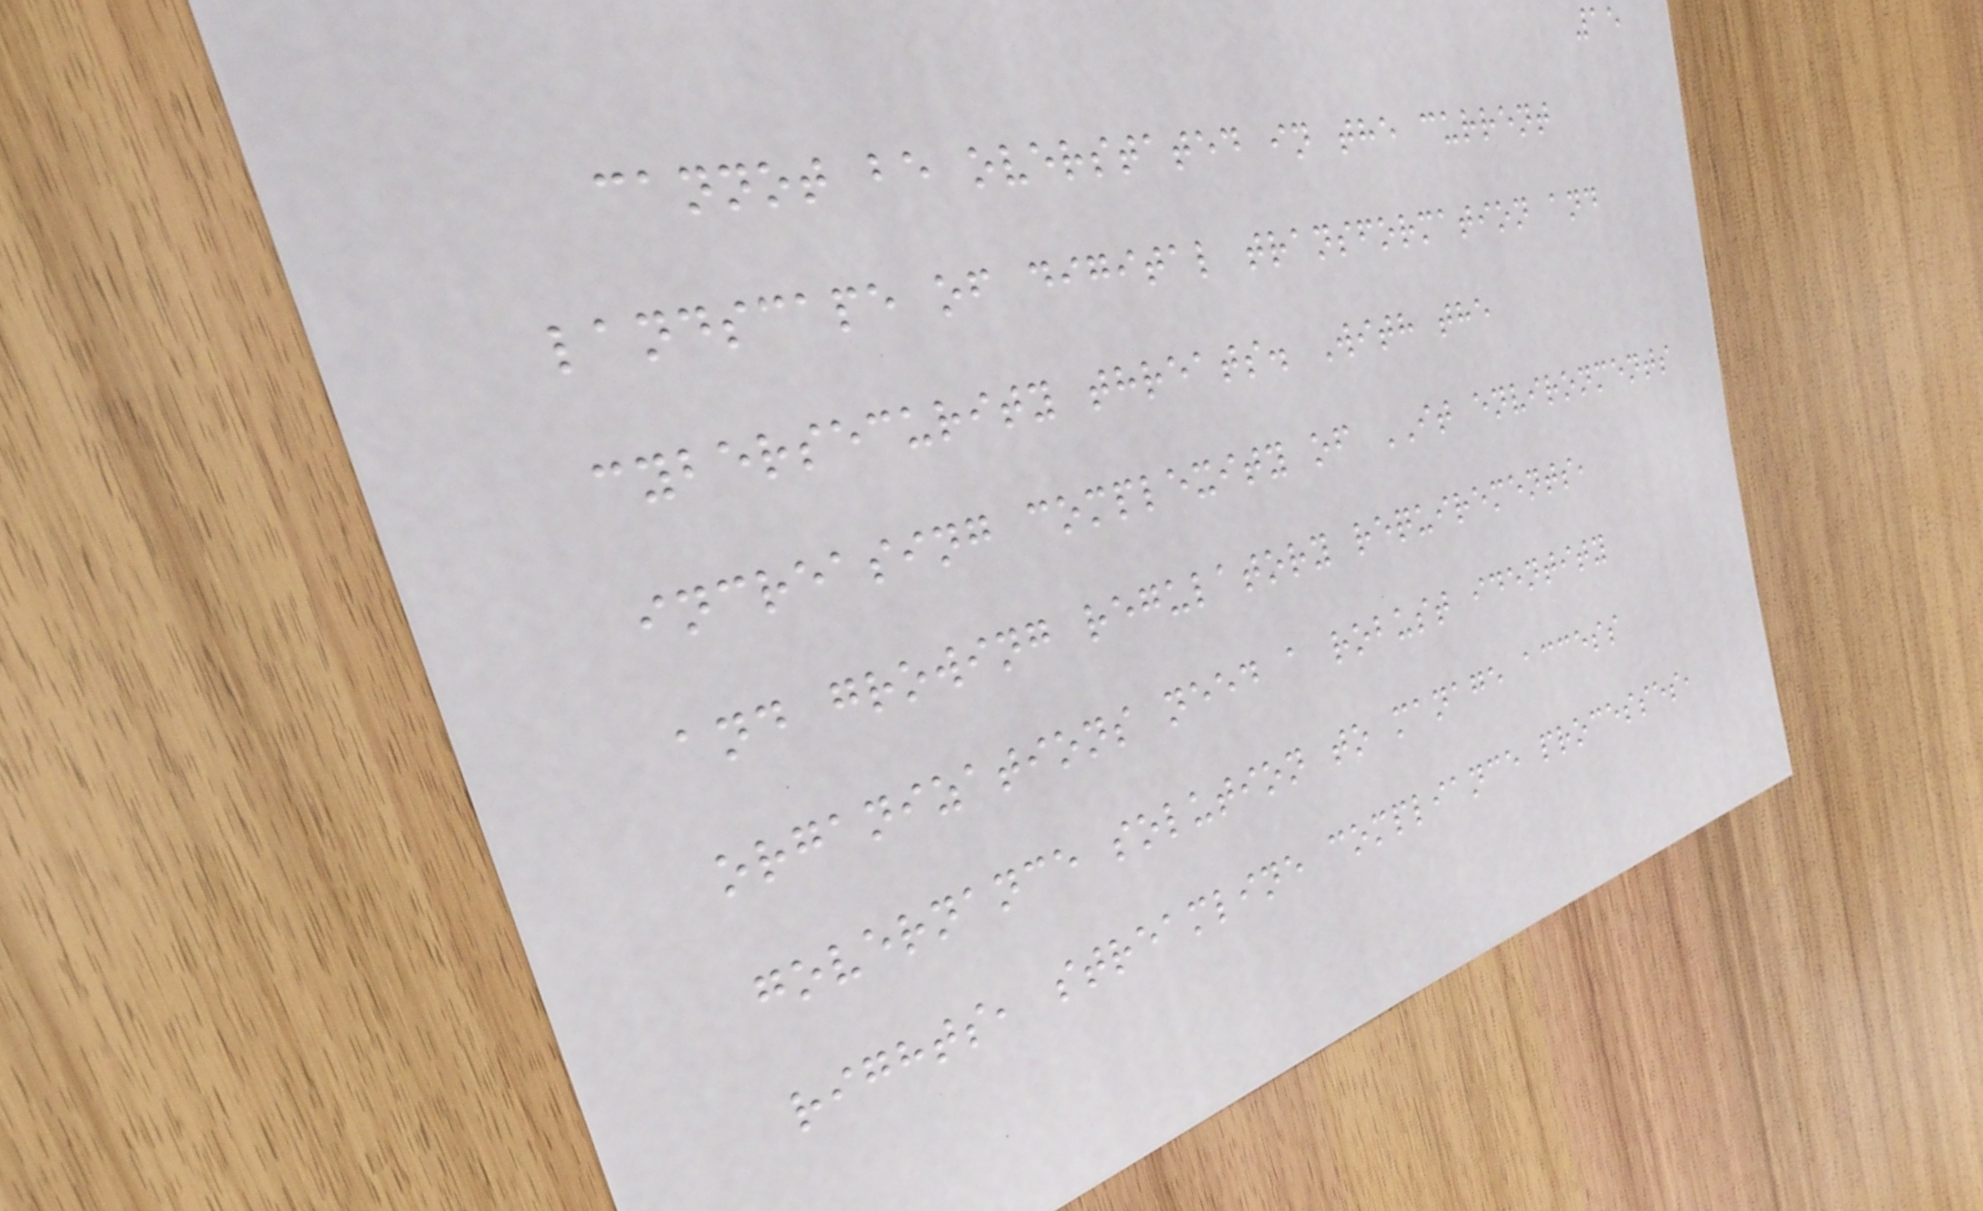15
cannot be overstated in the current
landscape of digital transformation and
cybersecurity threats. With the
increasing complexity of IT environments
and growing regulatory requirements,
organizations need a robust identity
governance solution to manage access
rights, streamline compliance processes,
